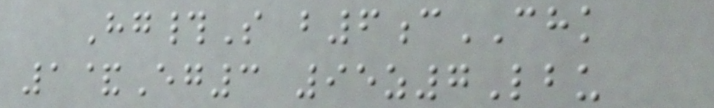Hg#S b6cCHK
1&Eg3 95z7Lbu
